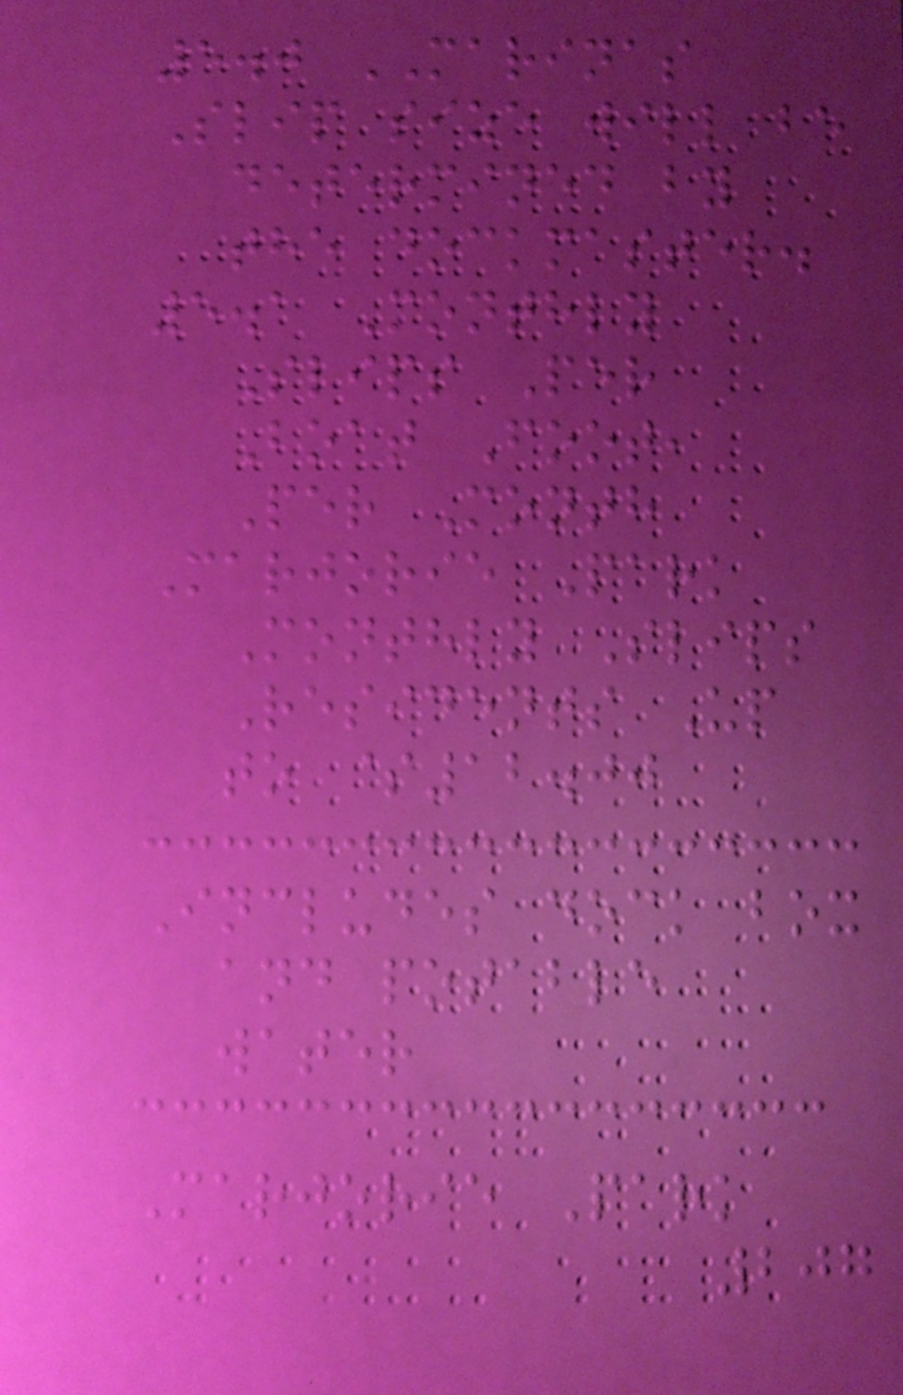5.0 MARINAS
Slip size will be
determined by
the dockmaster.
5.1 Monthly
Slips Per
Boat Foot,
Per Month
Marjorie Park
Monthly Slips
Residents Up
to $12.00
Includes dock box
and potable
water
Marjorie Park
207
